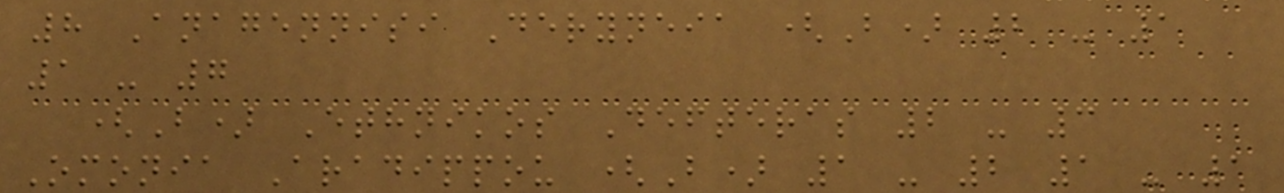8 Anagennisi Deryneia (B) 2 - 1
1 - 7
(B) Ethnikos Defteras 2 - 3
Omonia Aradippou (B) 1 - 2 1 - 1
